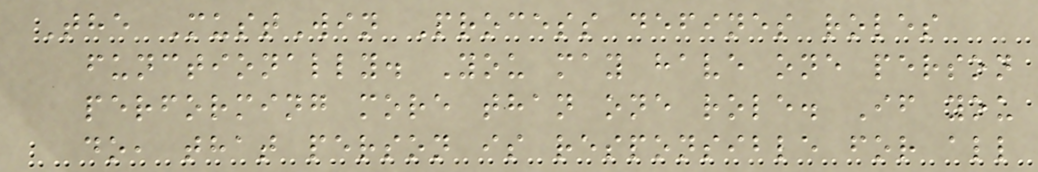The MustWin Process defines roles
functionally. You may have one person
performing more than one role. If you
do, that person is responsible for all
